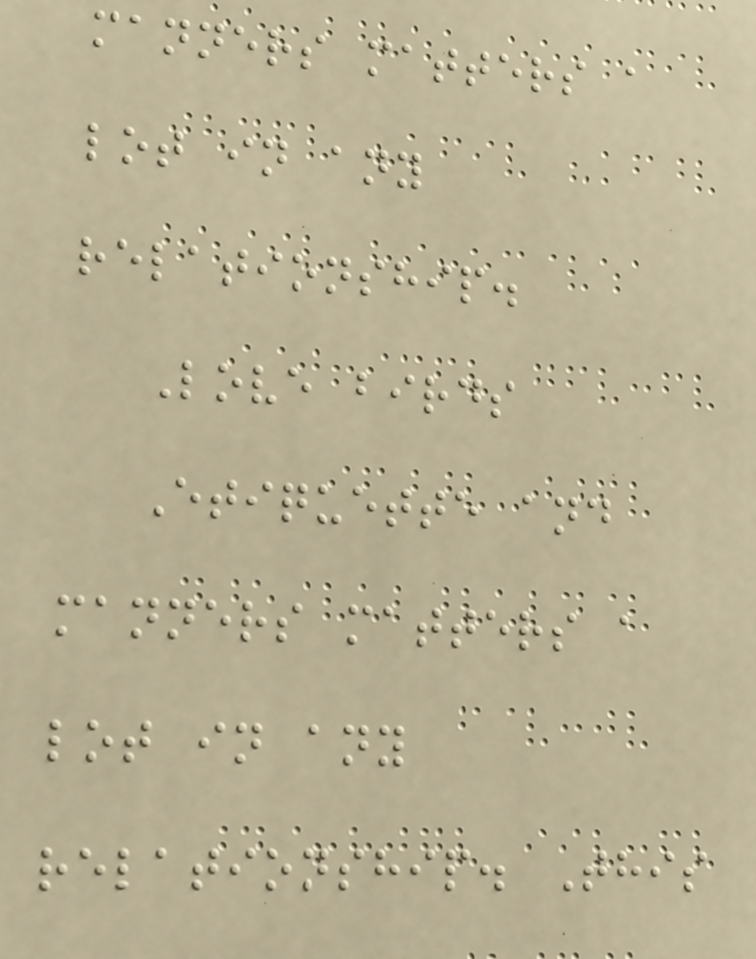manners matters a
lot in any
relationship.
Love birds
Etiquette and
manners matters a
lot in any
relationship. This
